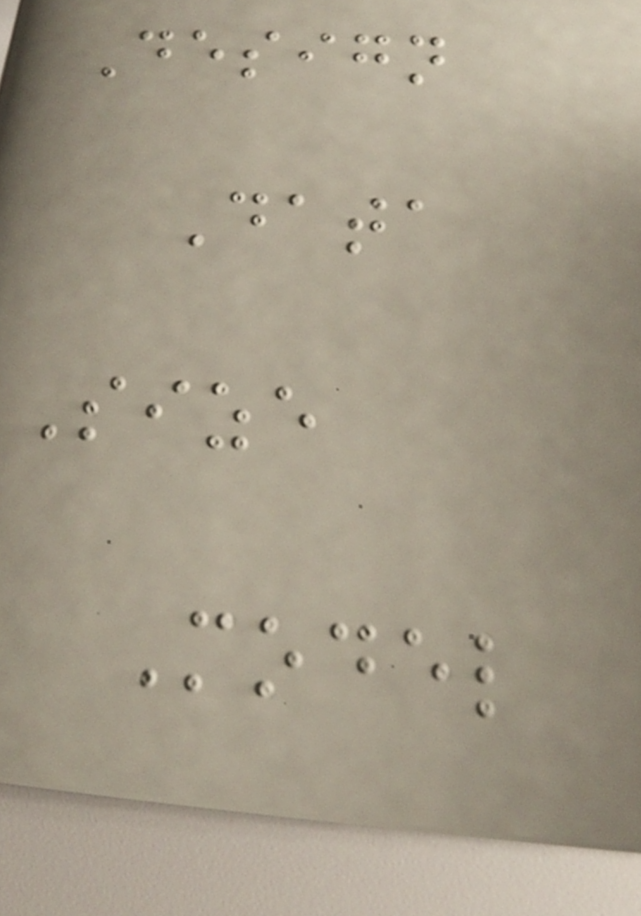Design
Data
Size
Model
